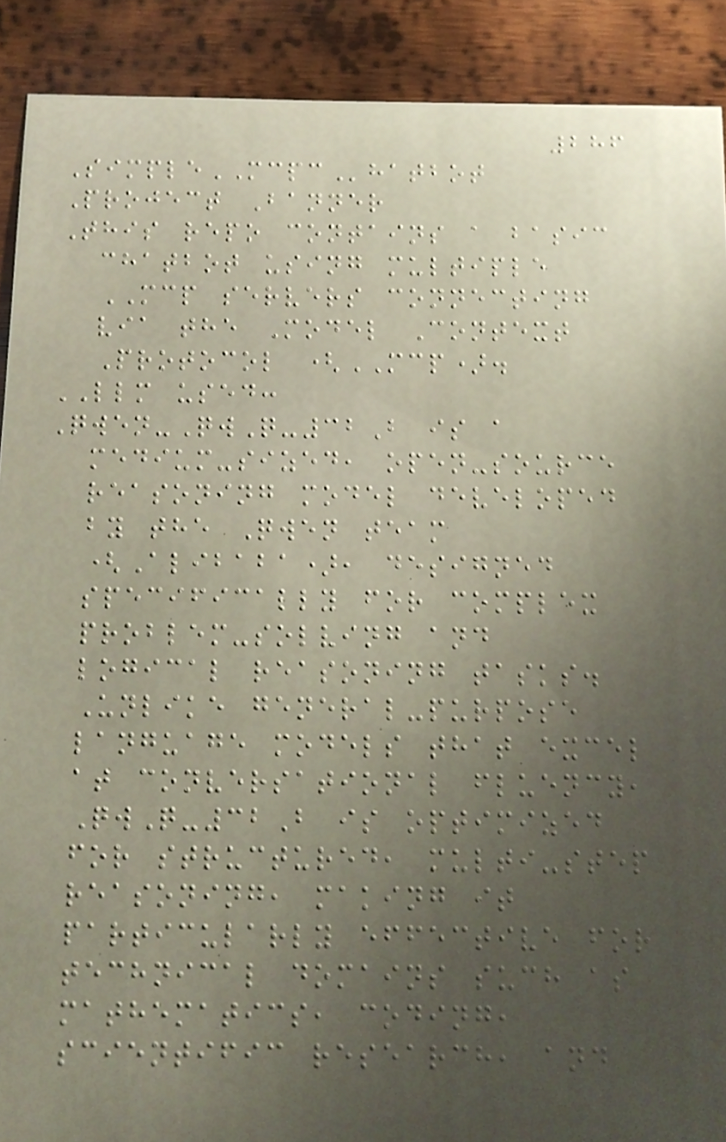286
SimpleMCPChatbot
Project Banner
This repo contains a basic
chatbot using multiple
MCP servers connecting
via the Model Context
Protocol (MCP).
LLM used:
Qwen-QwQ-32B is a
medium-sized, open-source
reasoning model developed
by the Qwen team
(Alibaba), designed
specifically for complex
problem-solving and
logical reasoning tasks.
Unlike general-purpose
language models that excel
at conversational fluency,
QwQ-32B is optimized
for structured, multi-step
reasoning, making it
particularly effective for
technical domains such as
mathematics, coding,
scientific research, and
